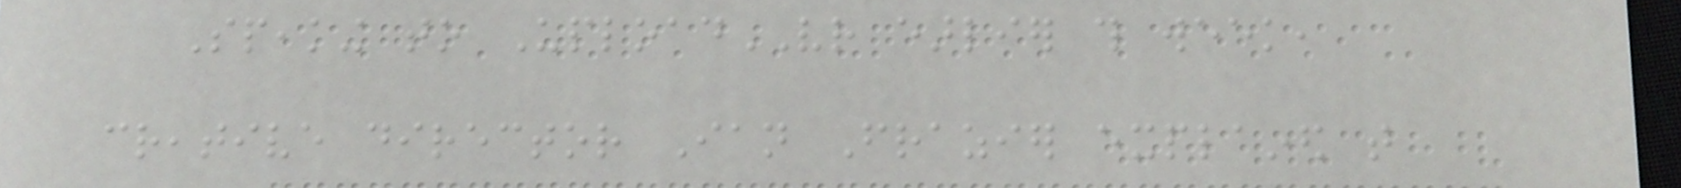Speaking to UploadVR earlier this week,
creative director Ian Frazier explained that
